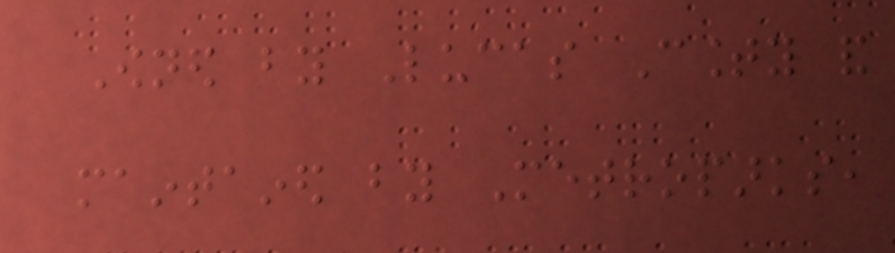Owned by Lucas County and
maintained by Metroparks,
